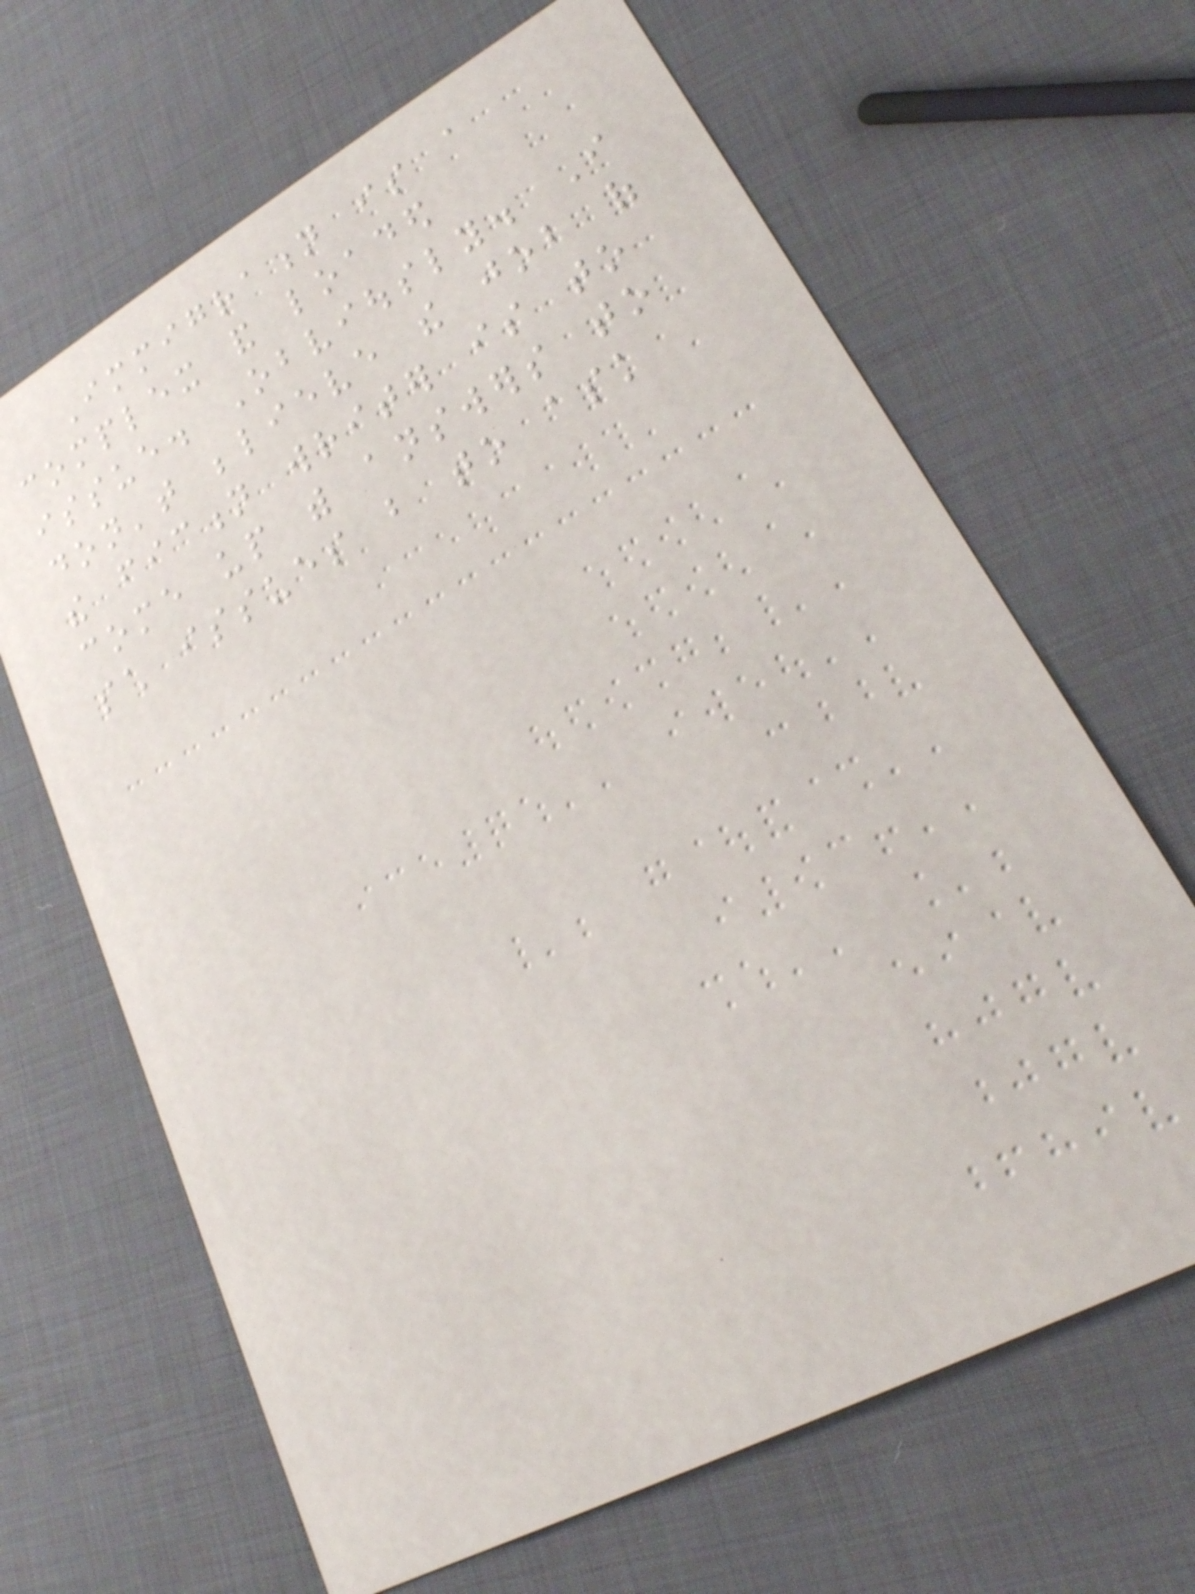Immigration is a
complex and loaded
issue. Obviously. I
don't believe the job of
the fiction writer is to
come up with answers to
such issues but to ask
